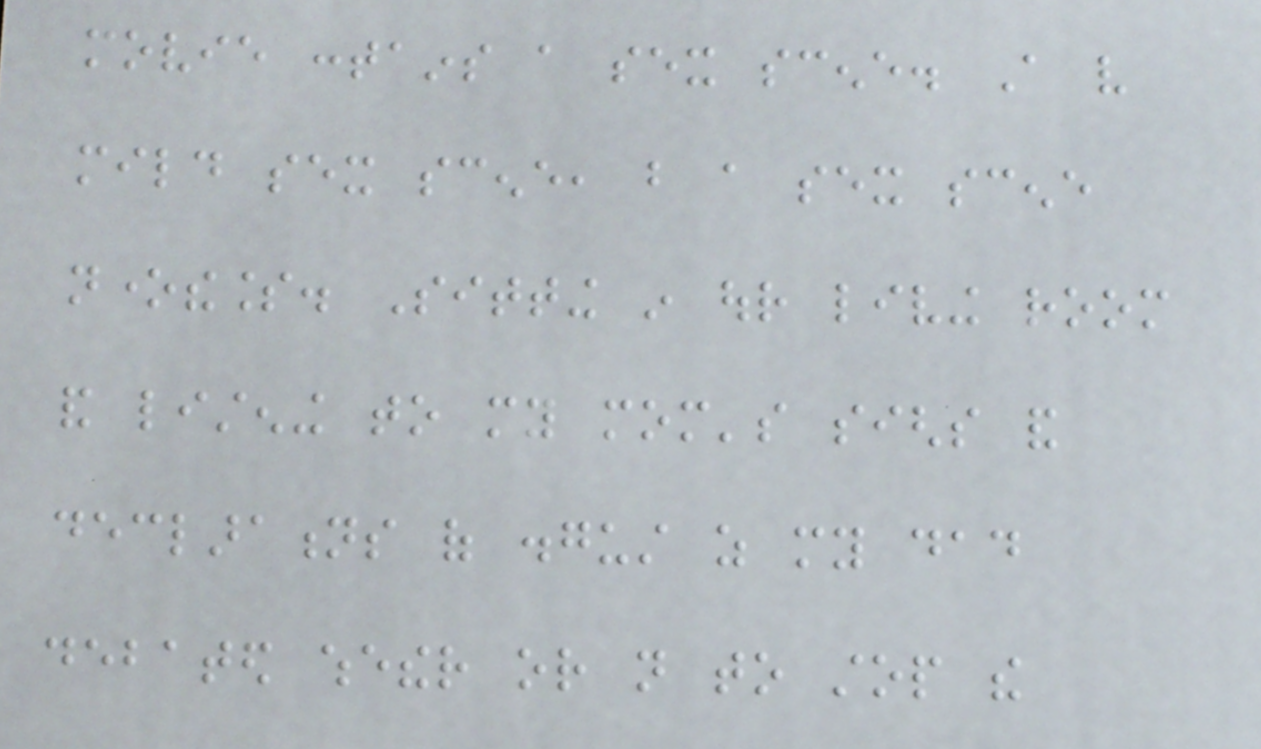movie contains a sex scene. A very
mild sex scene, but a sex scene
nonetheless. Sitting in our living room
and listening to my mom's sighs and
declarations of disgust as my dad
debated whether or not to stop the
